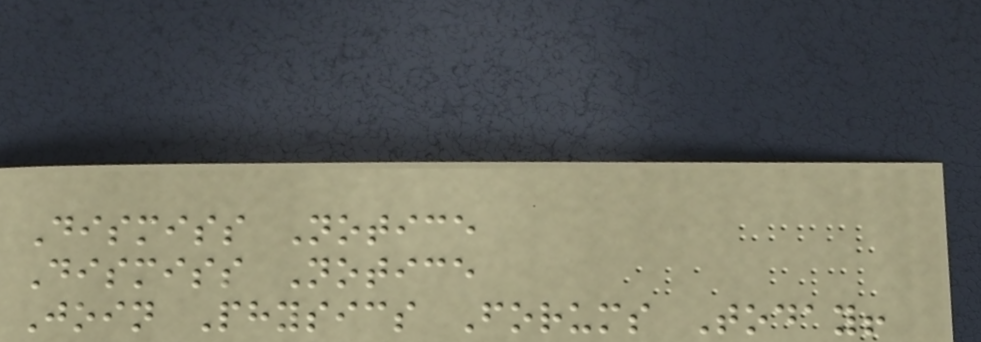Dismiss Notice
Dismiss Notice
Join Physics Forums Today!
